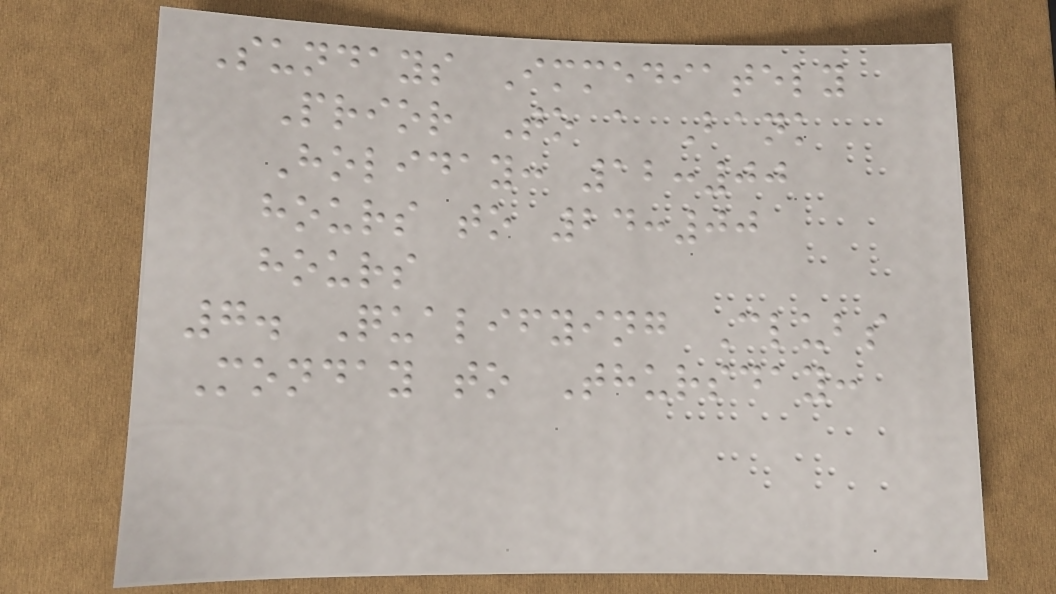Sundays Immediately
Prior To a Bank
Holiday: 12:00
hours to 24:00
hours
7. Qualifying Clubs
Monday to Thursday:
